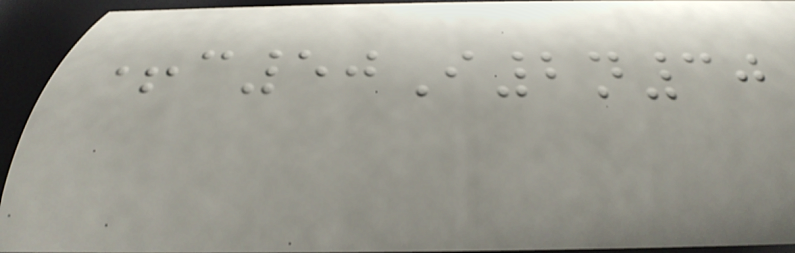+c50I2n30
